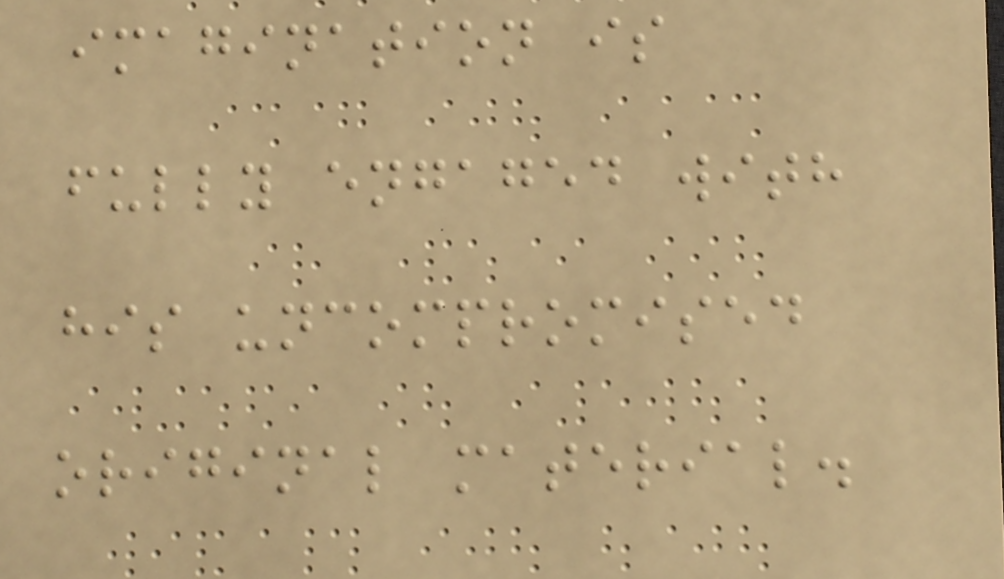imagination is
fully engaged with
his uncompromised
original material.
